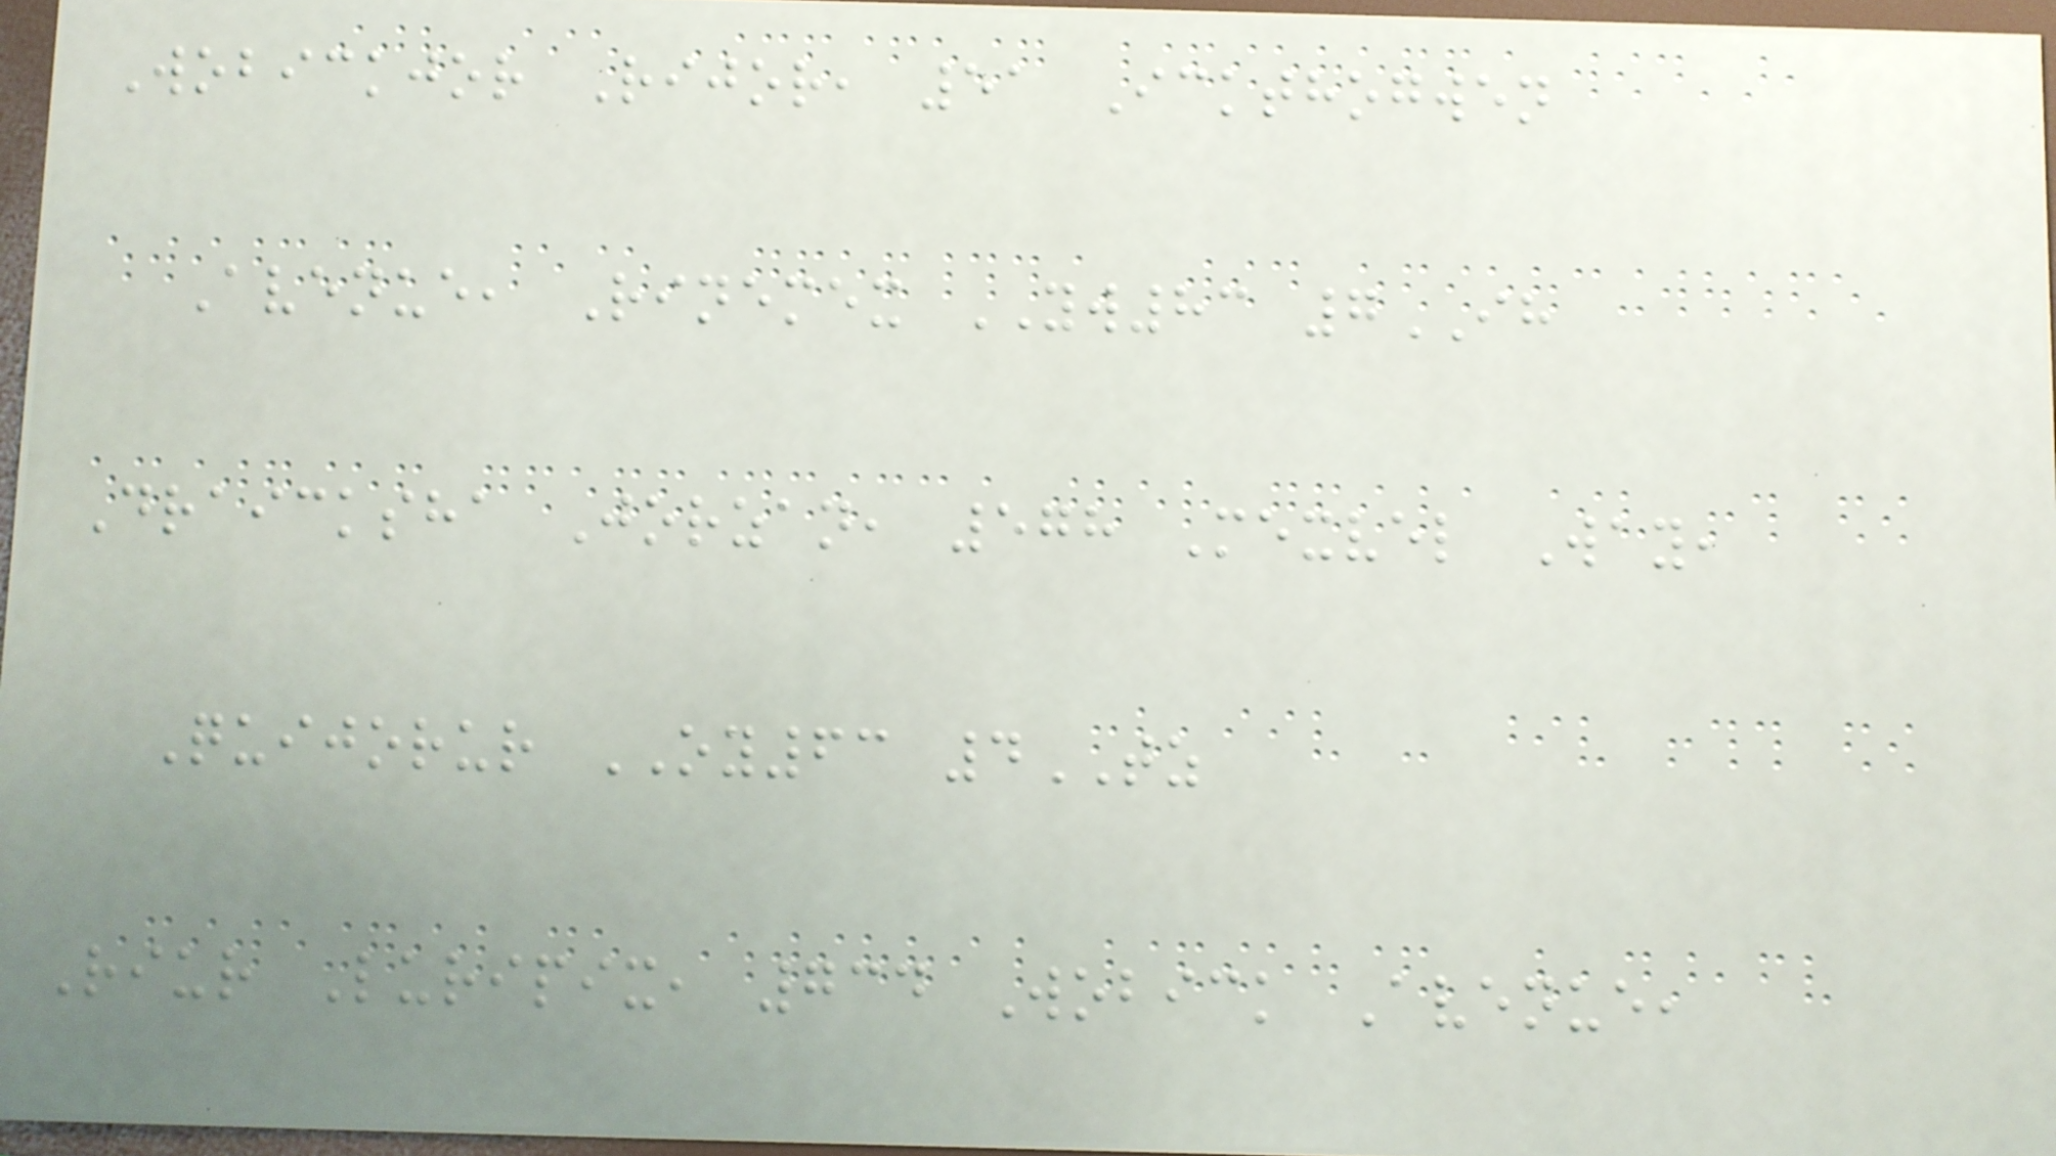Wobickjor Rijor, 51 Ickthogwen
Avenue, Rinemex YW83 7IH
Draicksha Jorzan, 578 Mexvel Way,
Quijorur OY63 4TZ
Riur Luripix, 734 Wobick Avenue,
